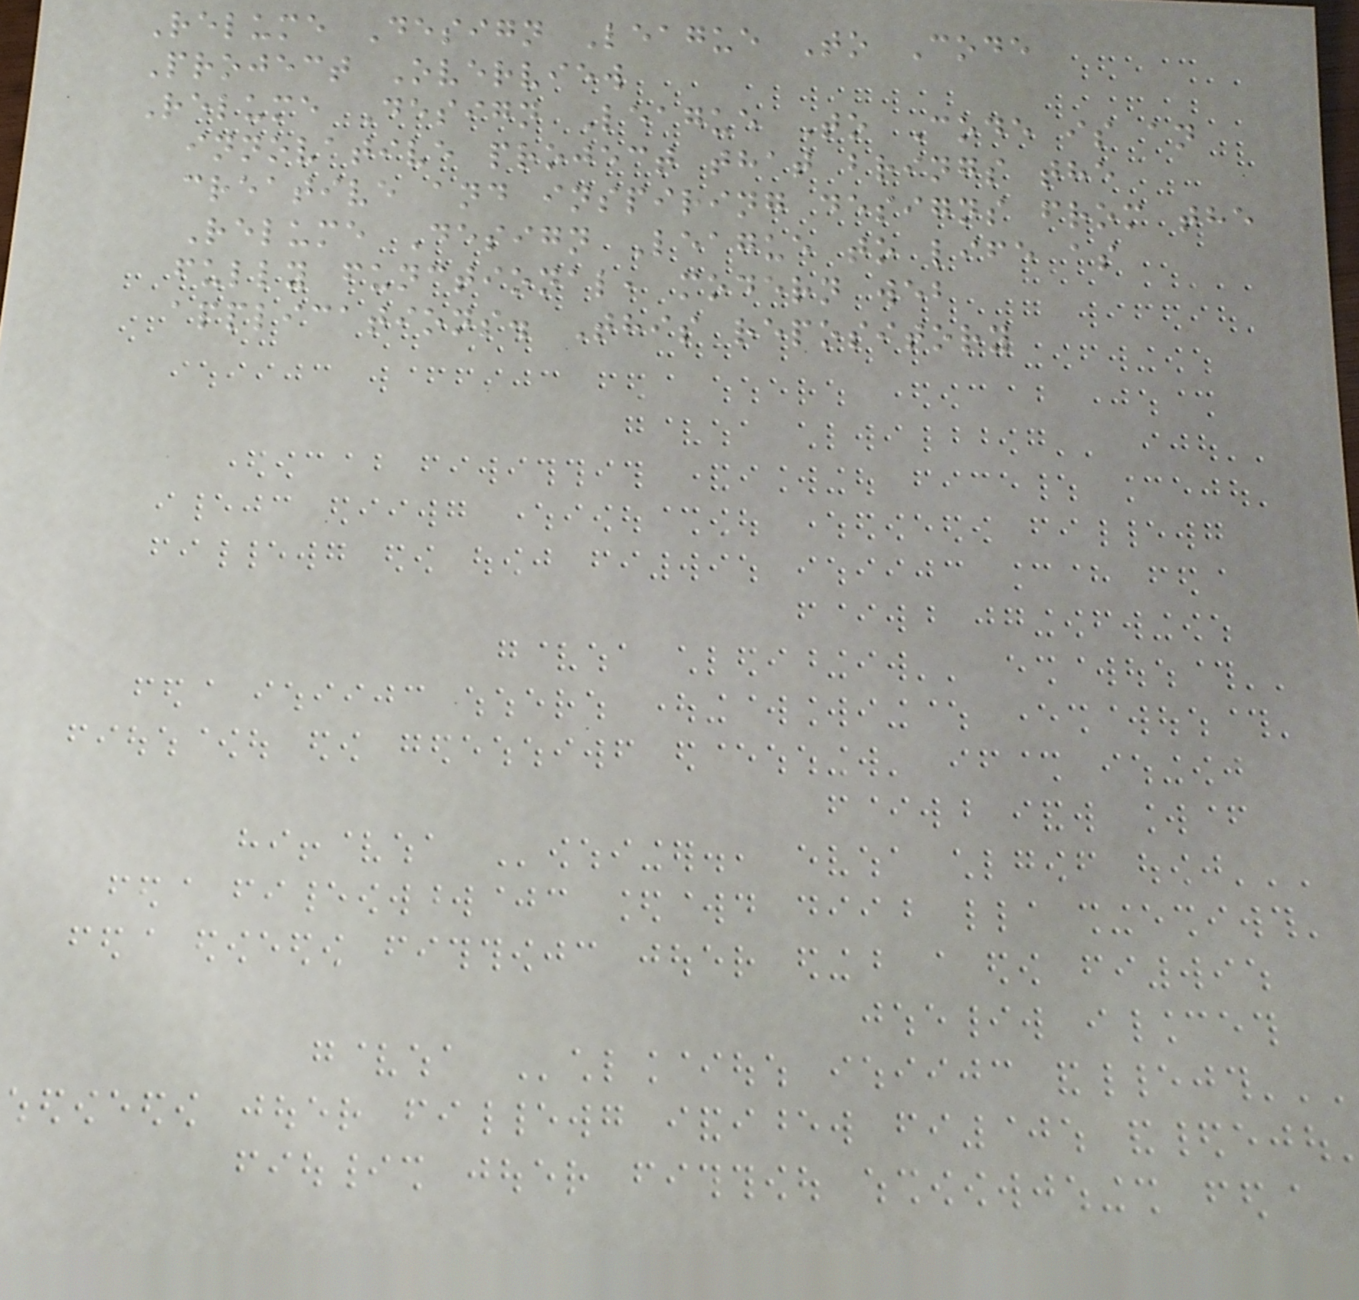Relume Design League To Code
Project Overview
Relume Design League To Code is an
innovative project that brings the
creative and inspiring designs from the
Relume Design League to life as
fully functional, modern web
applications. This repository
